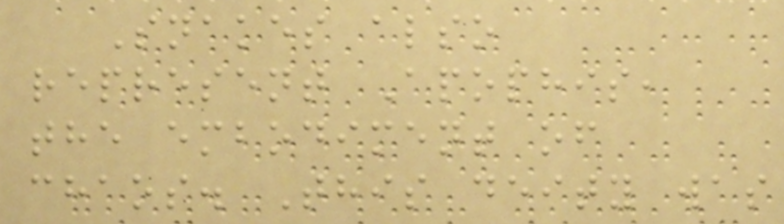Snakes also
represent Apophis,
the embodiment of
chaos. This deity was
